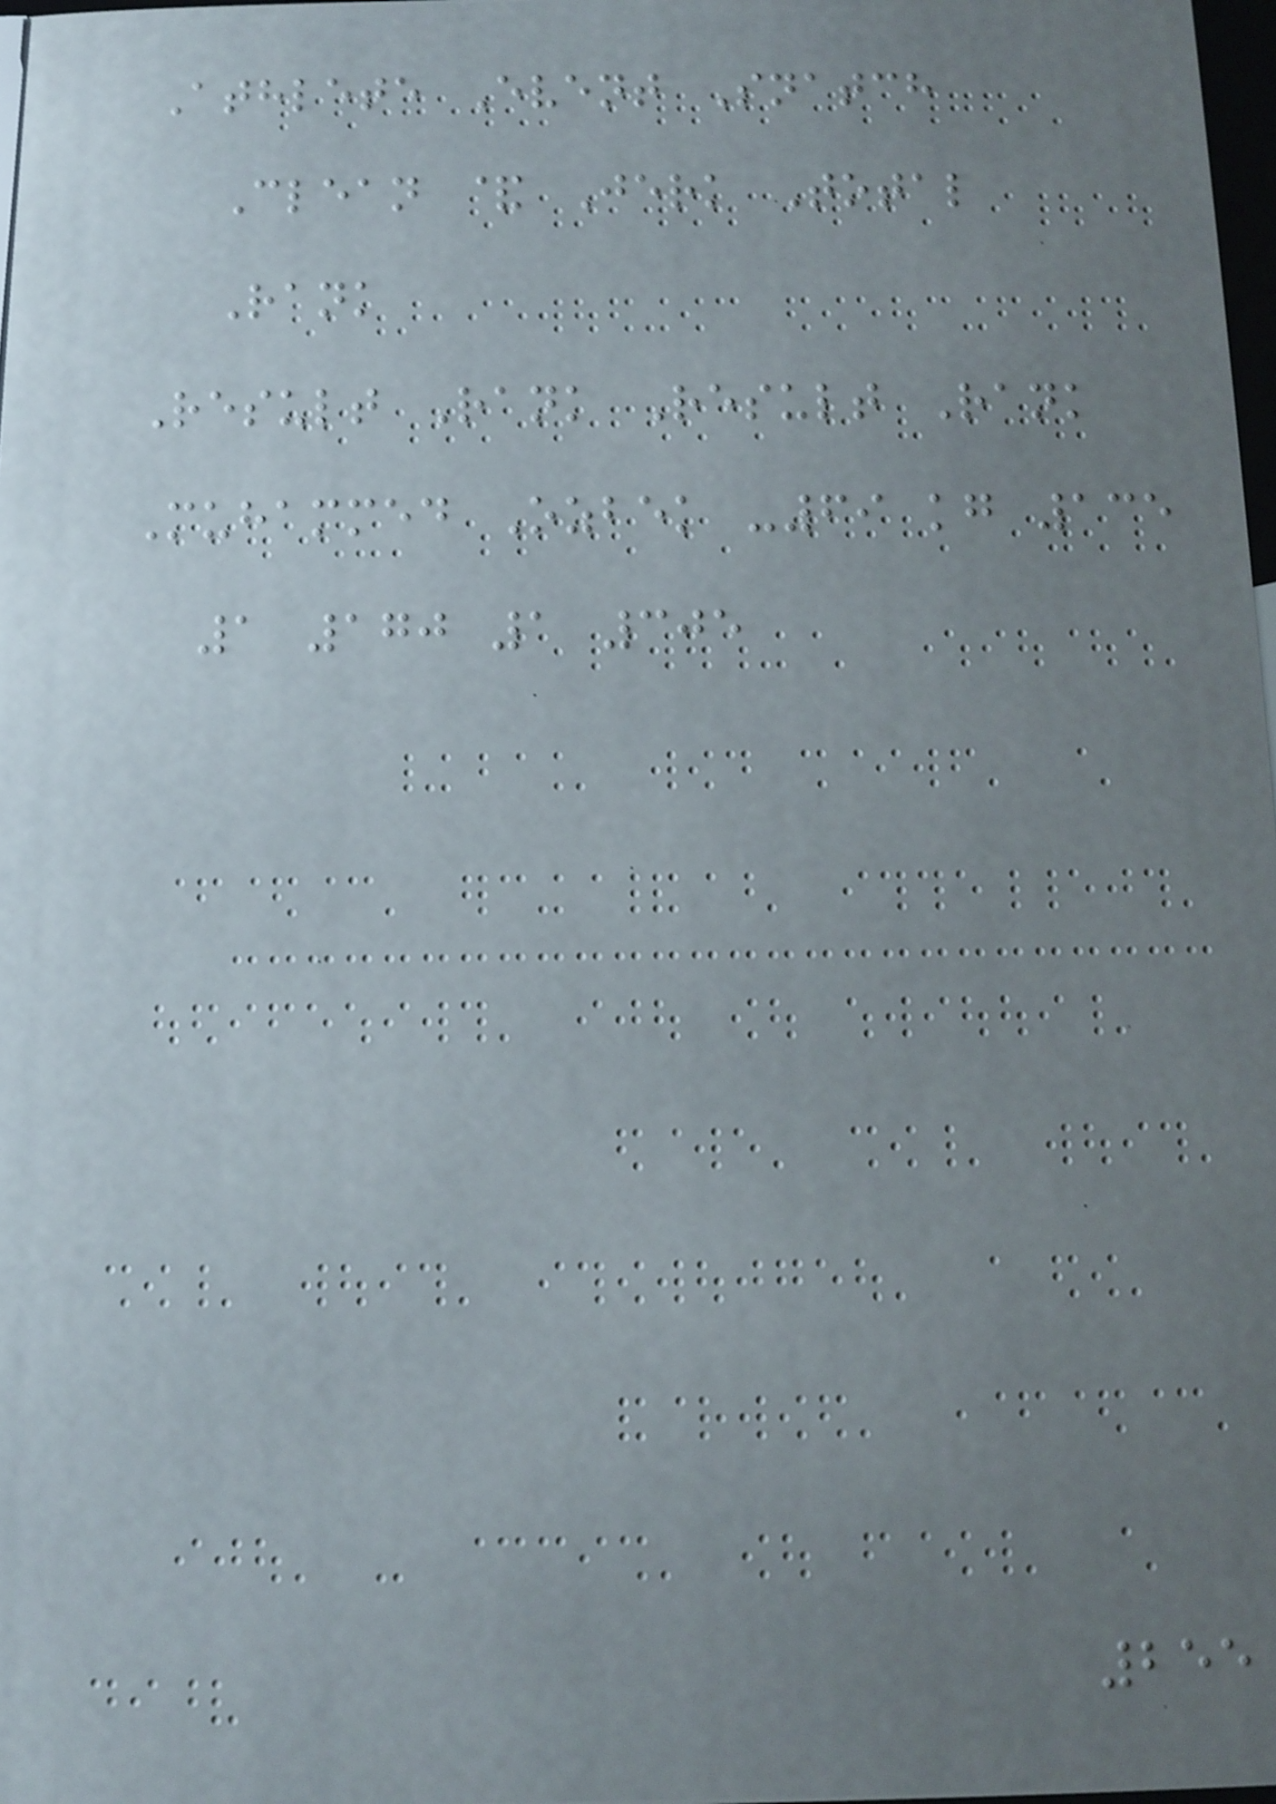Athlete Event Snatch
Clean & Jerk Total
Rank
Result Rank Result Rank
Muhammed Ozbek -69 kg 135
1 170 1 305
255
